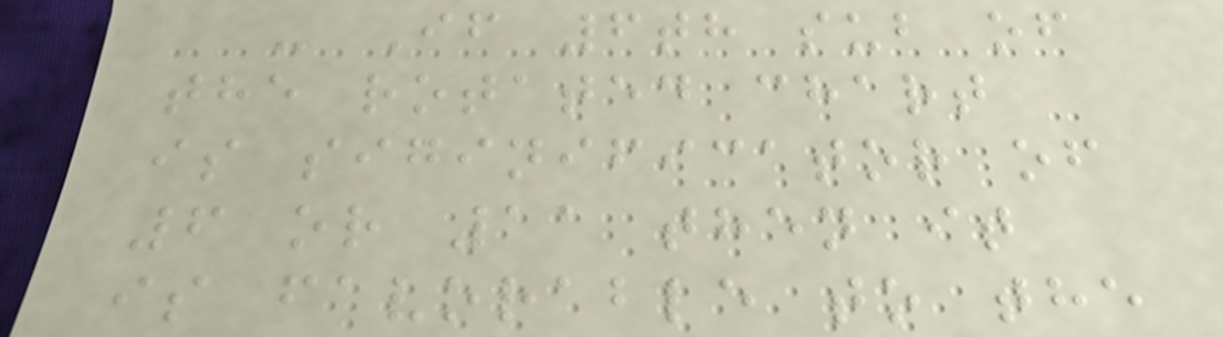- If 6th sub of
the rotated chart
is siginificator of
6 or 11 then it
is favorable to the
